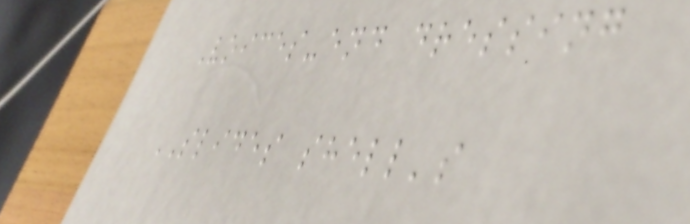Voices-end dressing
SLIDES shell's
